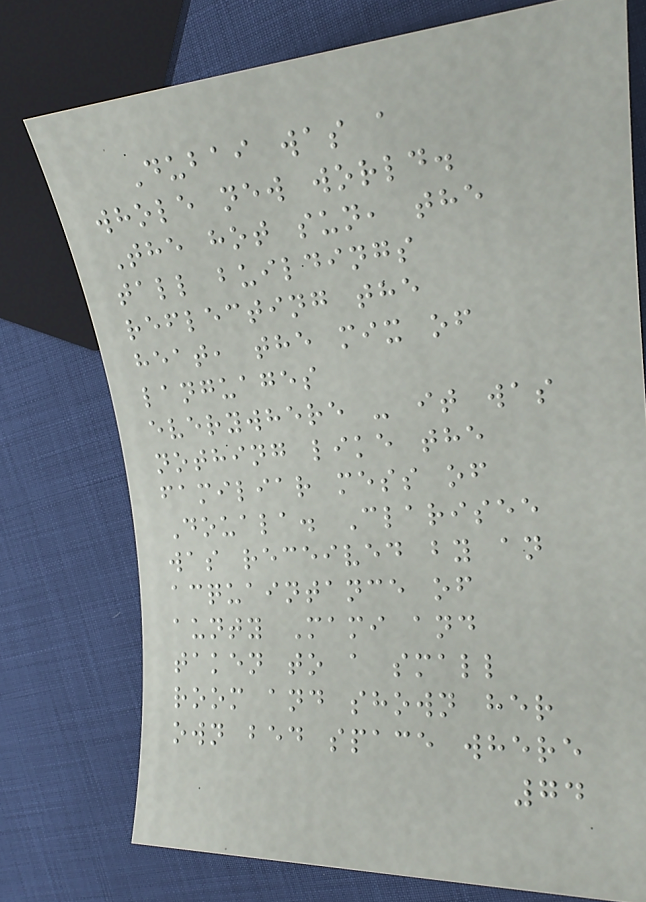Dubai was a
whole new world.
The hot sun, the
tall buildings
reflecting the
heat, the mix of
languages
everywhere - it was
nothing like the
familiar mess of
Douala. Clarisee
was received by an
acquaintance of
aunty Mami and
taken to a small
room and shown her
own bed space where
74
